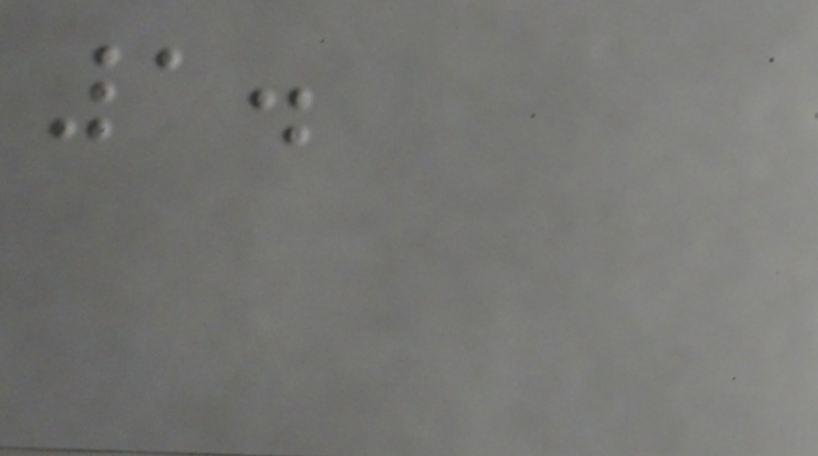1.
